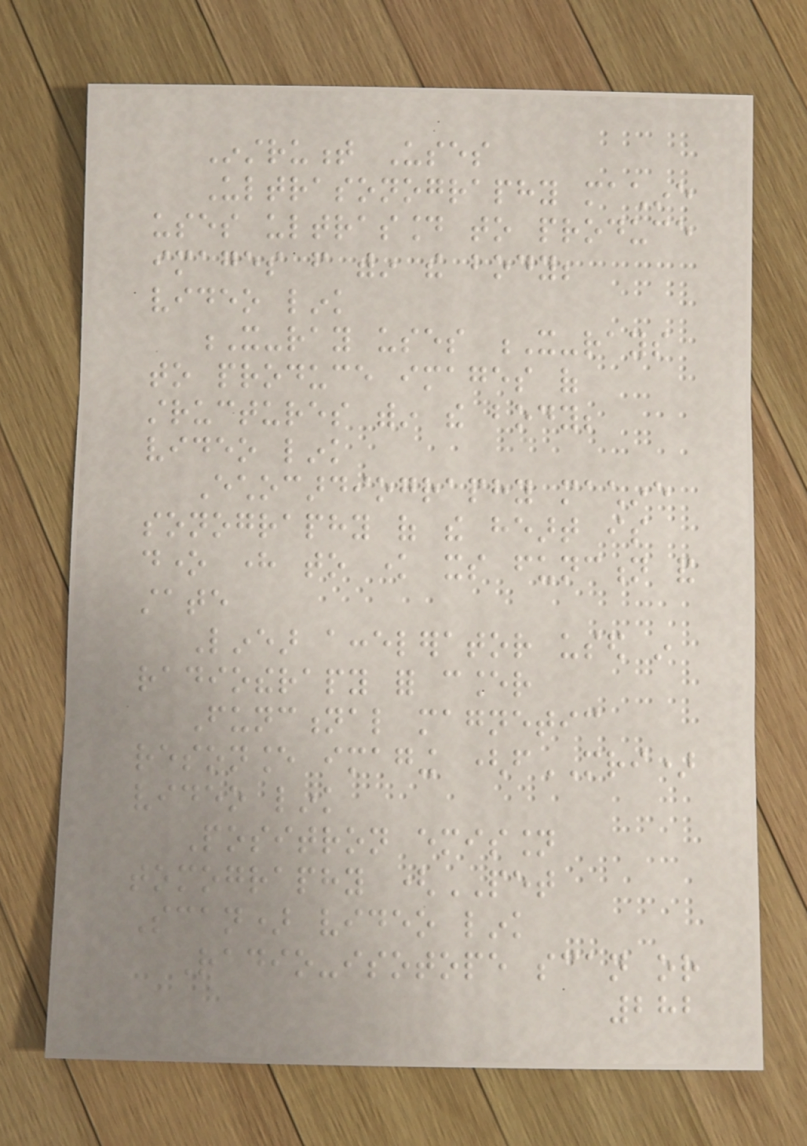Instrument Uses
Ultrasonography machine
uses ultrasound to produce
images from within the body;
video link
X-ray uses X-rays
to produce images of
structures within the body;
video link
Echocardiography machine
sonography of the heart is
done here to know its function and
state
Linear accelerator used in
radiotherapy for cancer
Functional magnetic
resonance imaging (fMRI)
video link
Positron emission
tomography (PET
Scan) video link
Radio-isotope scan or
282
